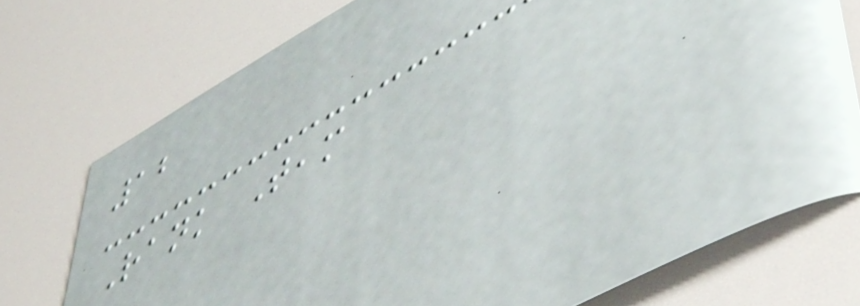12
Rank Team
